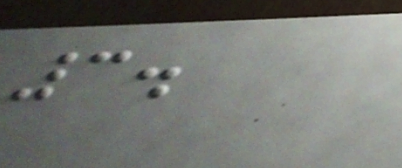3.
